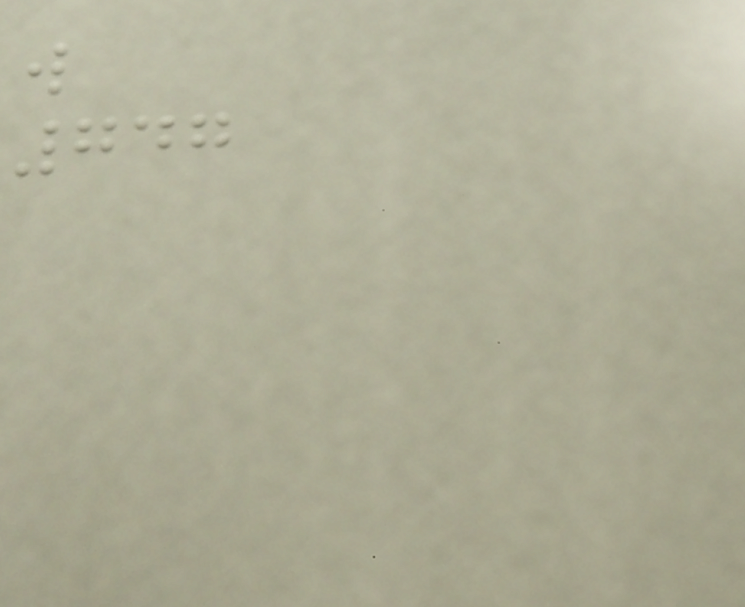w
747
